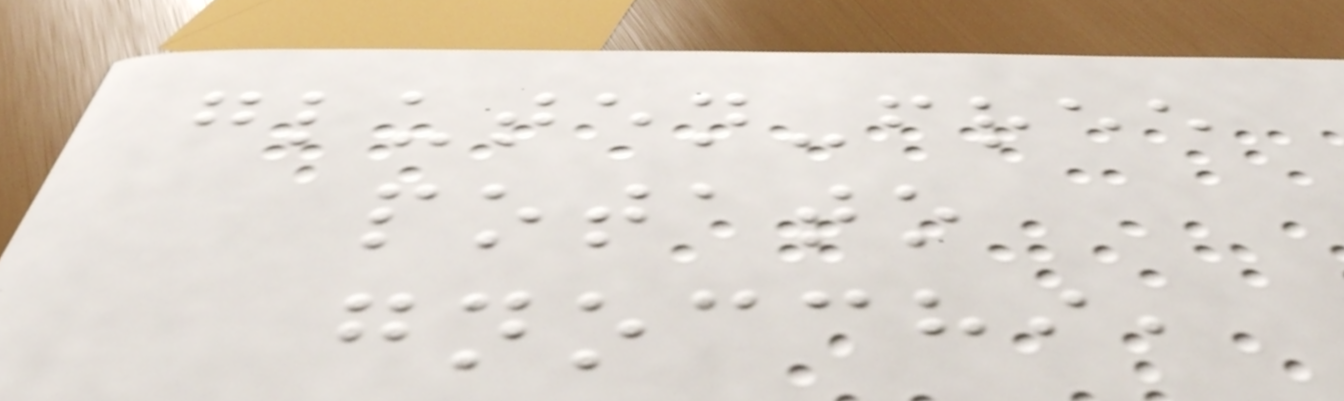gluten-free
potato
gnocchi,
